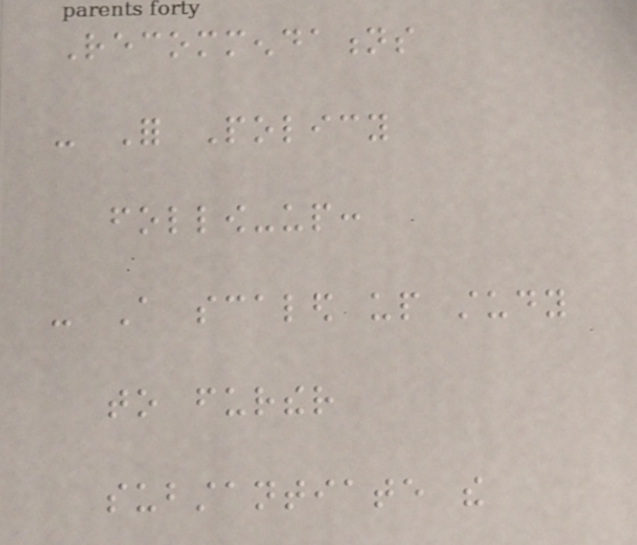Recommendations
- For Policy
follow-up:
- A scaled up study
to further
substantiate the
